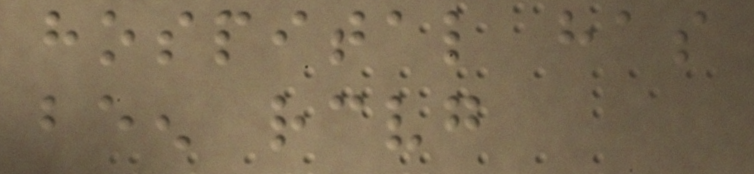hospital has
been receiving
